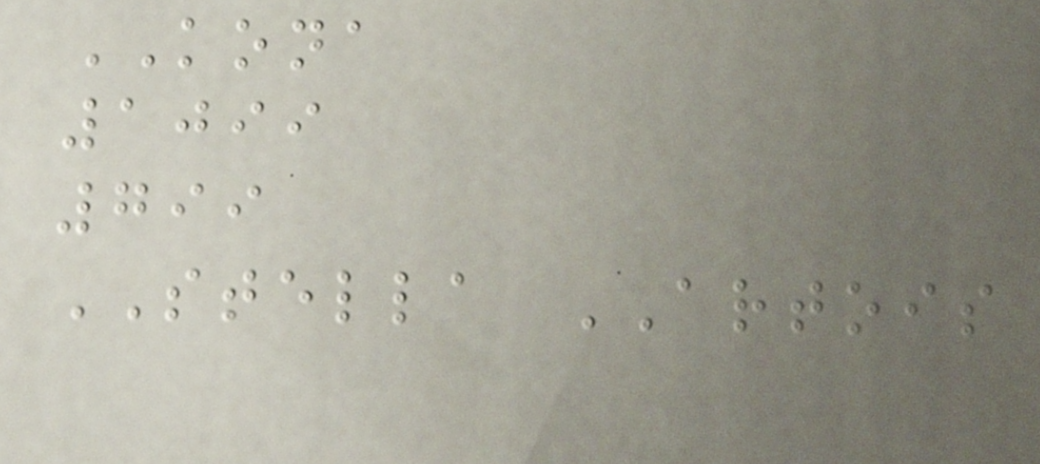KONA
1099
799
STELLA ARTOIS
